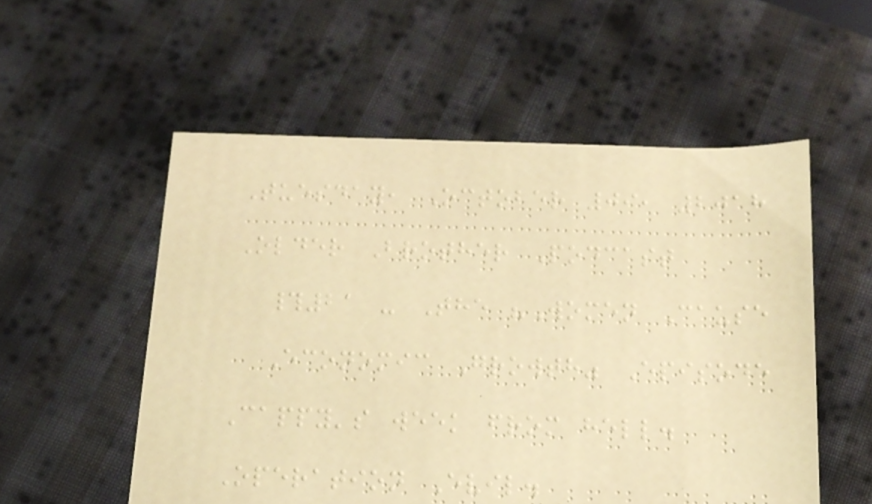Tuesday, October 09, 2018
Older Brother Podcast
#21 - The "Women Cause
Economic Growth" Episode
Cappy's week from hell.
Operation Evil.
